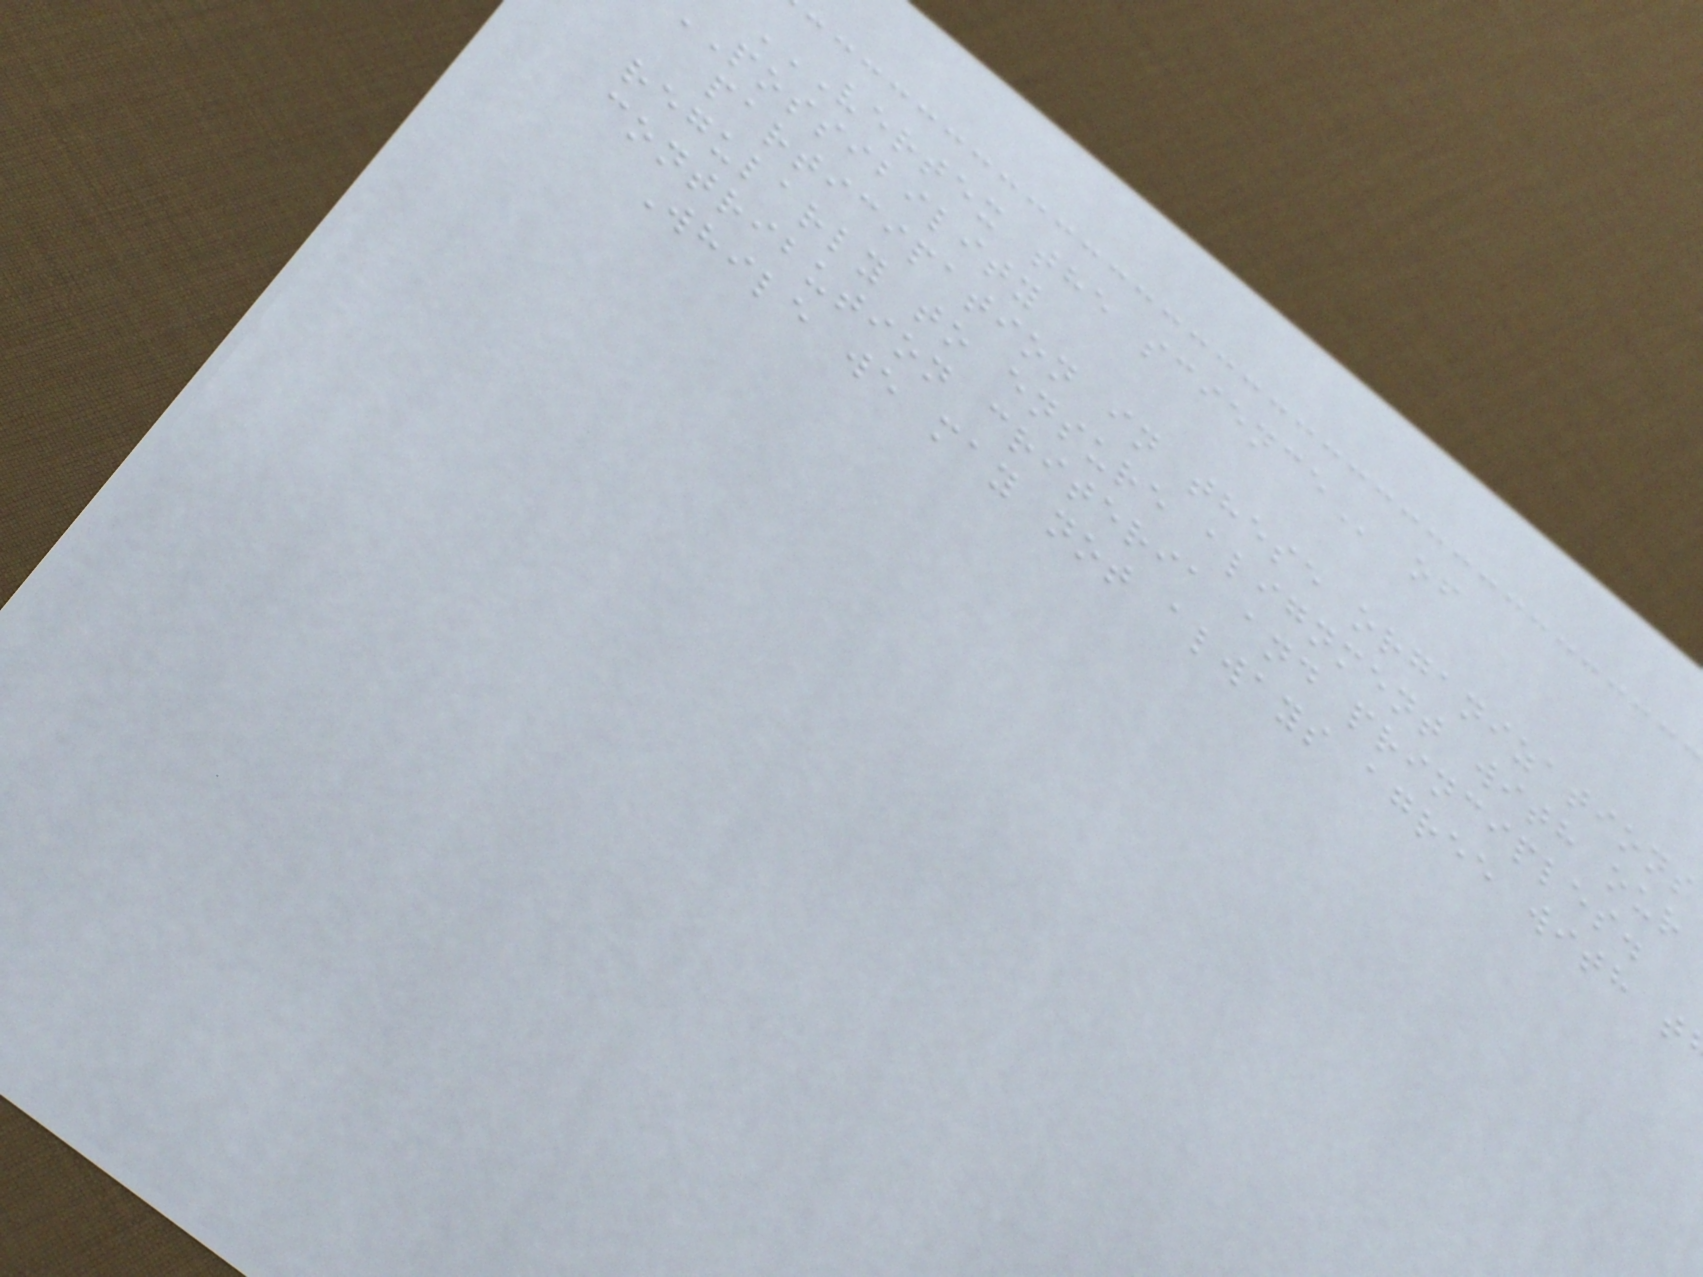VERTEX THE SCIENCE of
possibility
participation in these organizations
regularly to ensure alignment with our
contribution criteria and principles.
While we may not always agree with t
